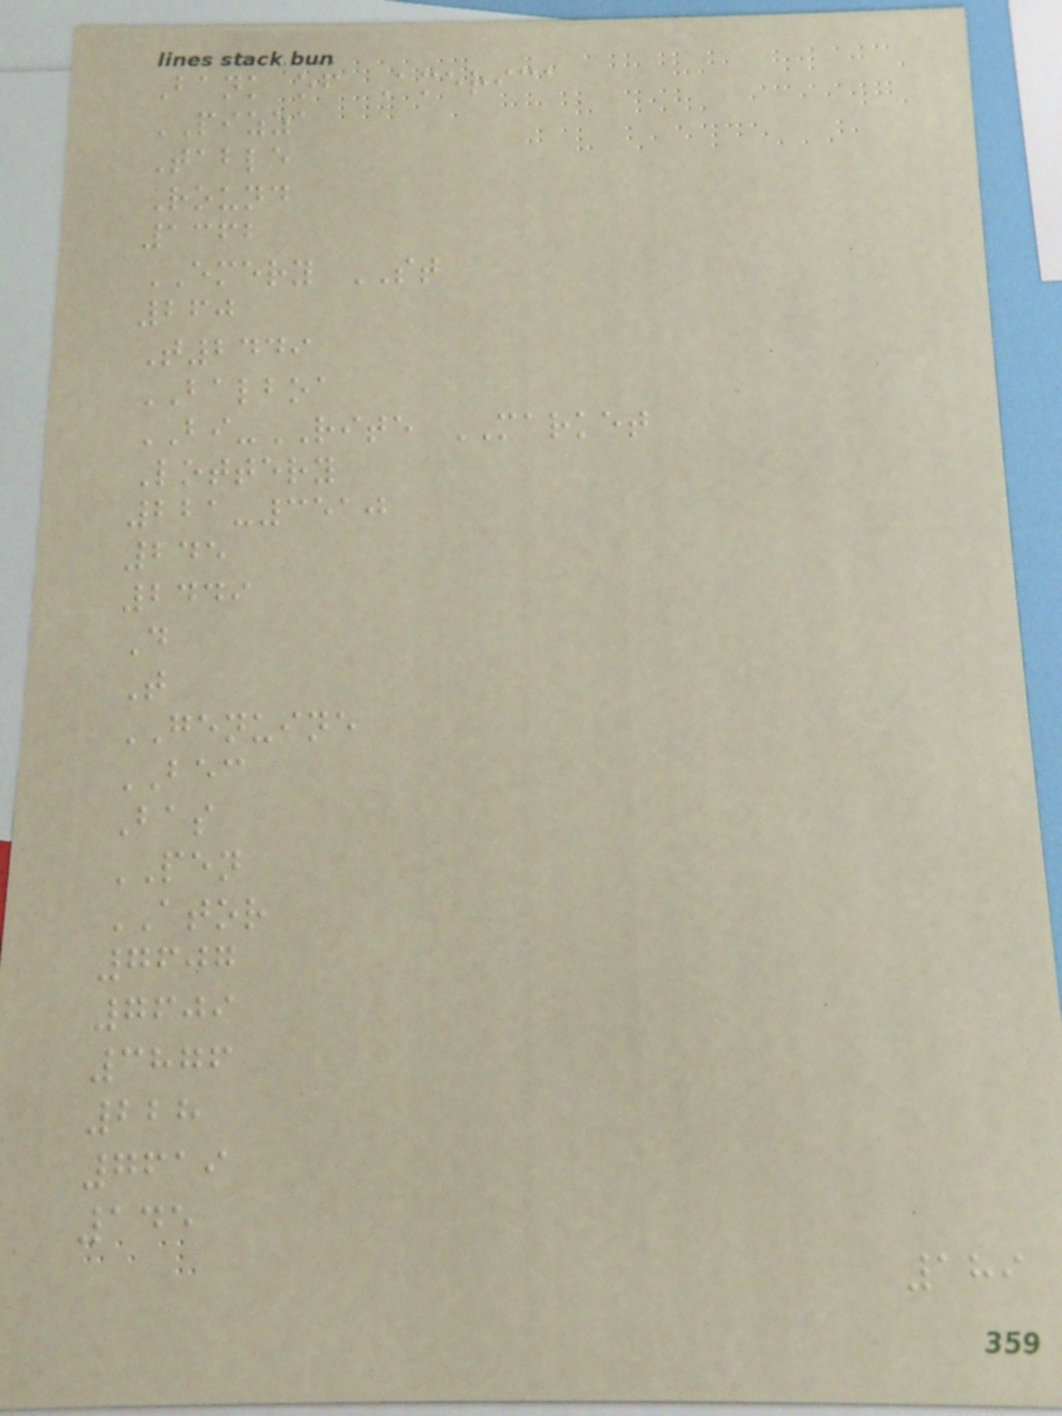Bank of America
PIZZA
Table
Round
1362
EMERY ST
260
T2449
BALBOA
BI-RITE MARKET
Lottery
221-3510
245
2449
D
T
GENUINE
BEC
Bas
PEN
ATOR
7607
7609
3876
228
7619
145
189
